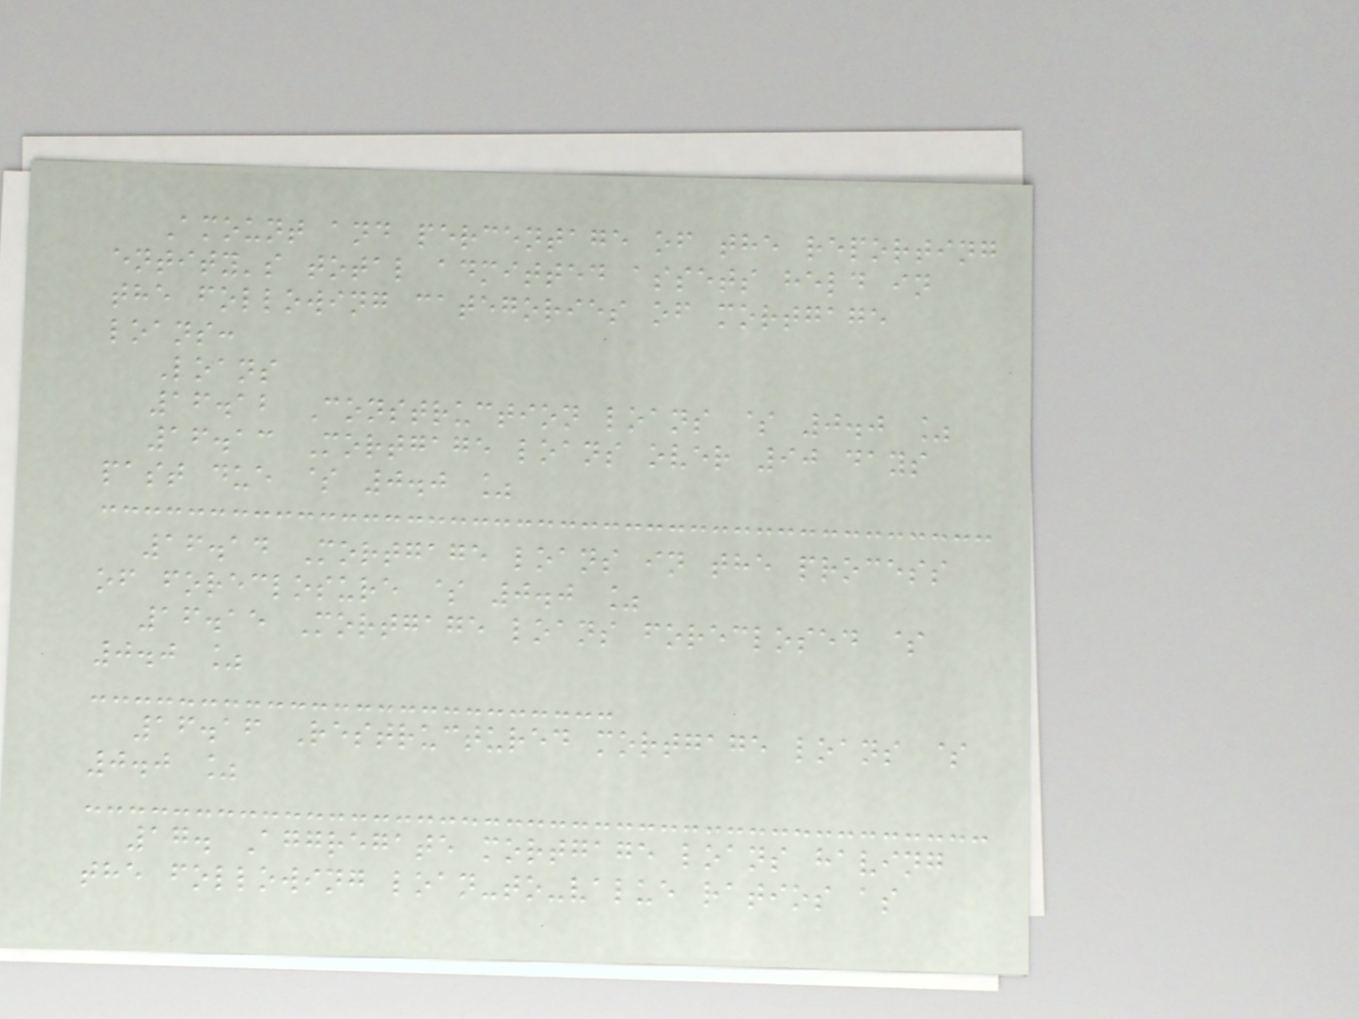Amount and percentage of the reporting
entity's total admitted assets held in
the following categories of mortgage
loans:
Loans
16.12 Construction loans $ 0.0 %
16.13 Mortgage loans over 90 days
past due $ 0.0 %
16.14 Mortgage loans in the process
of foreclosure $ 0.0 %
16.15 Mortgage loans foreclosed $
0.0 %
16.16 Restructured mortgage loans $
0.0 %
17. Aggregate mortgage loans having
the following loan-to-value ratios as
